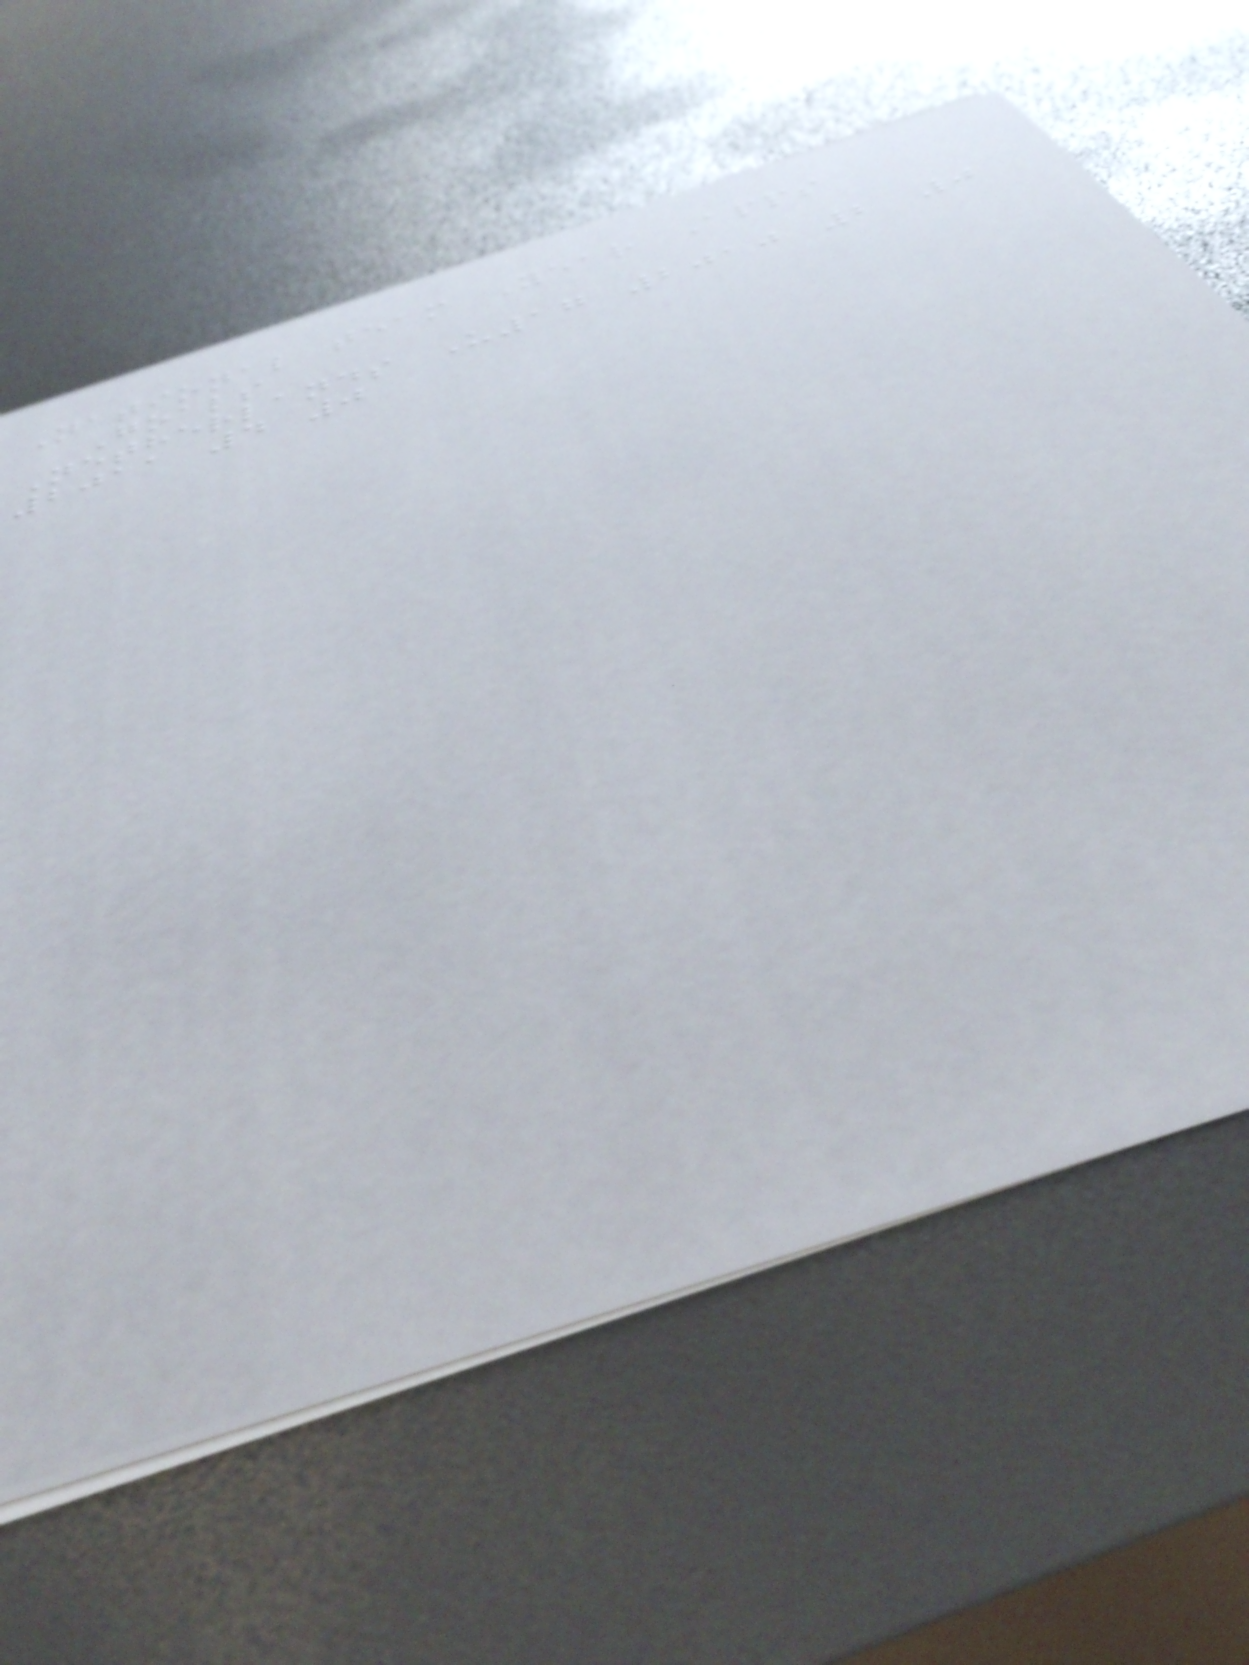National team Year Apps
Goals
Netherlands U17 2010 2 0
2011 4 0
